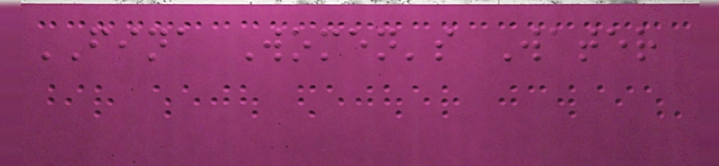FINA Women's Water
